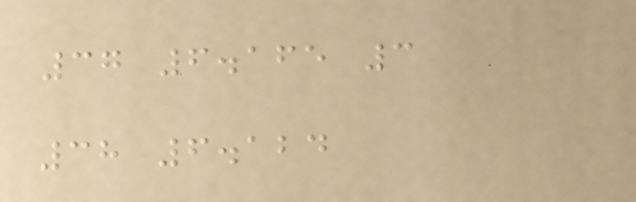37 6.165 3
38 6.124
